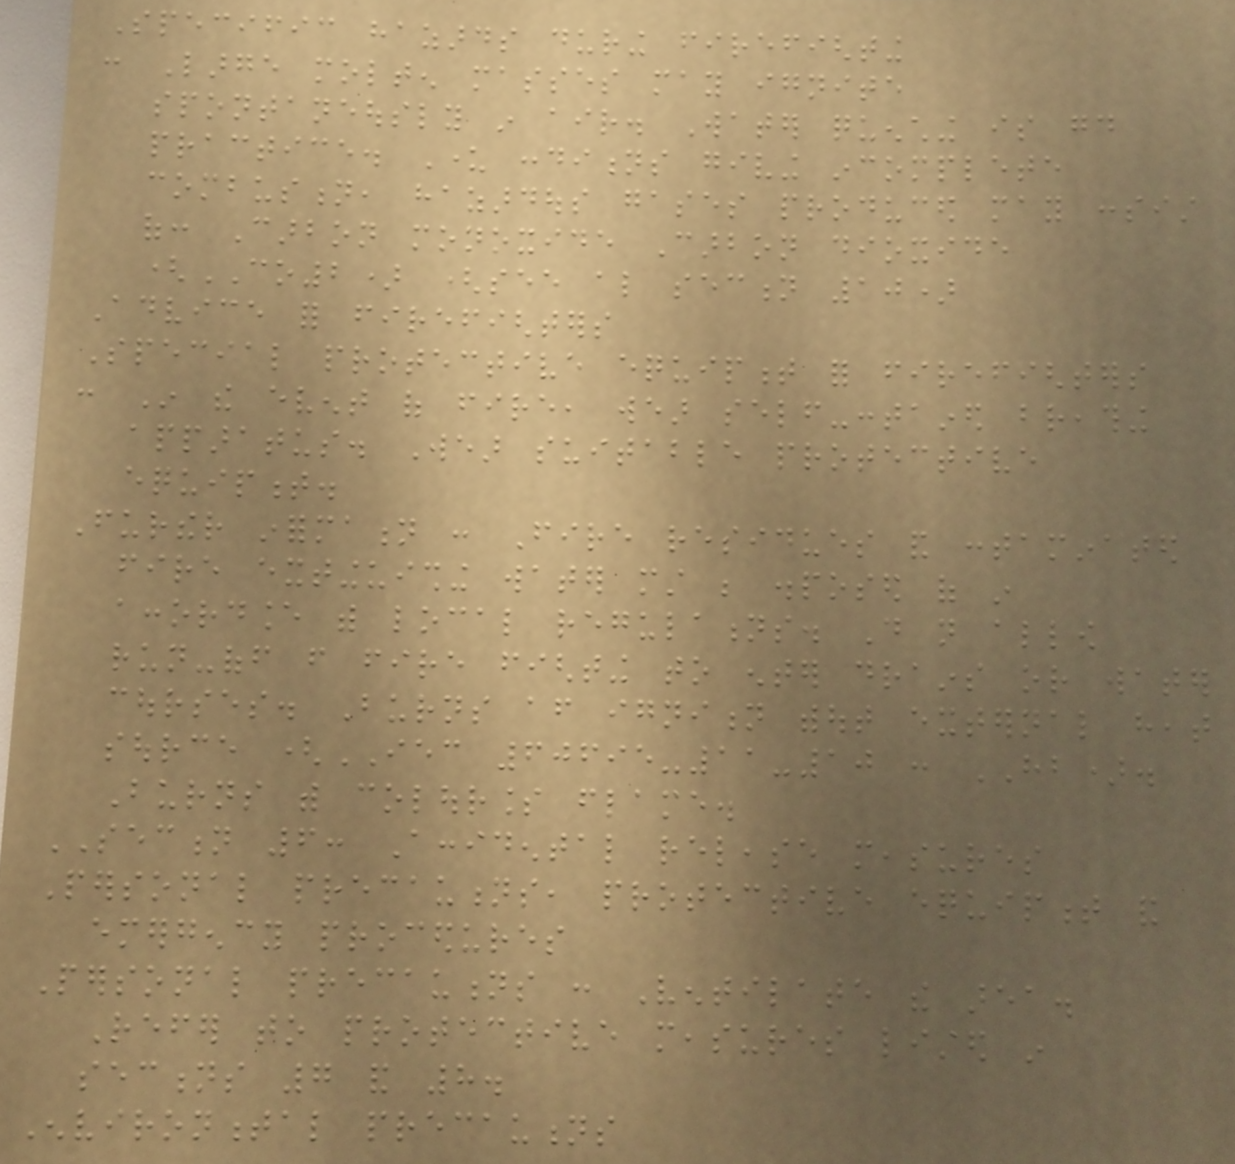Specific hazards during firefighting
: Large molten masses may ignite
spontaneously in air. Water quenching is good
practice. Under conditions giving incomplete
combustion, hazardous gases produced may consist
of: Carbon monoxide Carbon dioxide
(CO2) (see also section 10)
Advice for firefighters
Special protective equipment for firefighters
: In the event of fire, wear self-contained breathing
apparatus. Wear suitable protective
equipment.
Further information : Fire residues and contaminated
fire extinguishing water must be disposed of in
accordance with local regulations. Do not allow
run-off from fire fighting to enter drains or water
courses. Burns after ignition without external heat
source (IEC 60695-11-10 : HB).
Burns with colourless flame.
SECTION 6: Accidental release measures
Personal precautions, protective equipment and
emergency procedures
Personal precautions : Ventilate the area.
Refer to protective measures listed in
sections 7 and 8.
Environmental precautions
